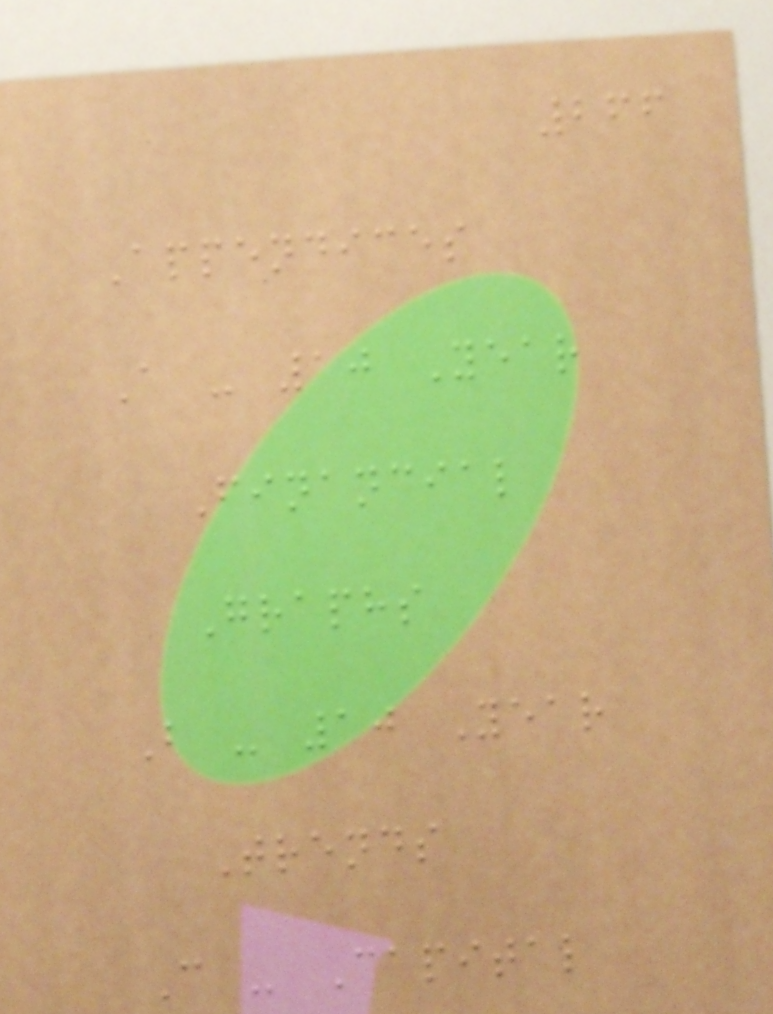266
Appendices
A - 10 Year
Financial
Graphs
B - 10 Year
Trends
C - Capital
